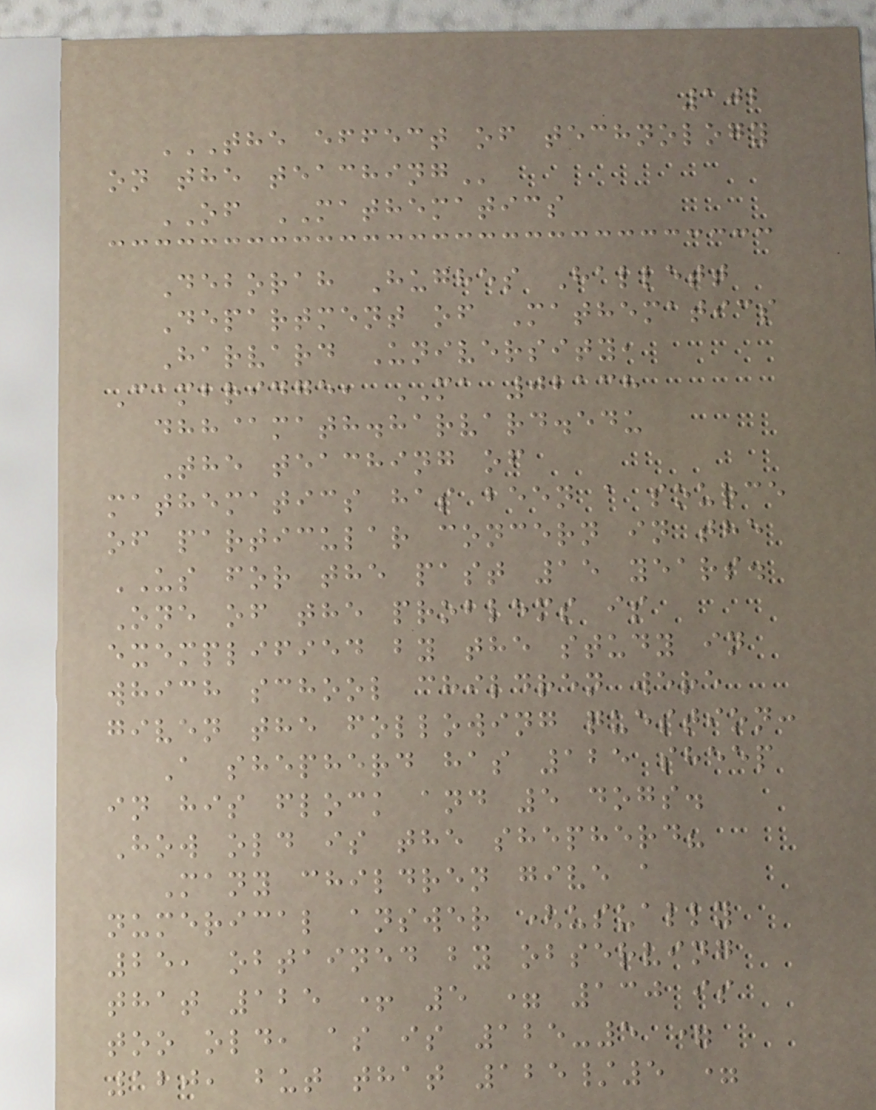102
THE EFFECT OF TECHNOLOGY
ON THE TEACHING
OF MATHEMATICS
Deborah Hughes Hallett
Department of Mathematics
Harvard University,
Cambridge, MA 02138
dhh@math.harvard.edu
The teaching of
mathematics has been a source
of particular concern in the
US for the past 15 years.
One of the problems is
exemplified by the study in
which school children were
given the following question:
A shepherd has 125 sheep
in his flock and 5 dogs.
How old is the shepherd?
Many children give a
numerical answer (usually
25, obtained by observing
that 125 + 5 = 130 is
too old, as is 125-5 =
120, but that 125/5 =
